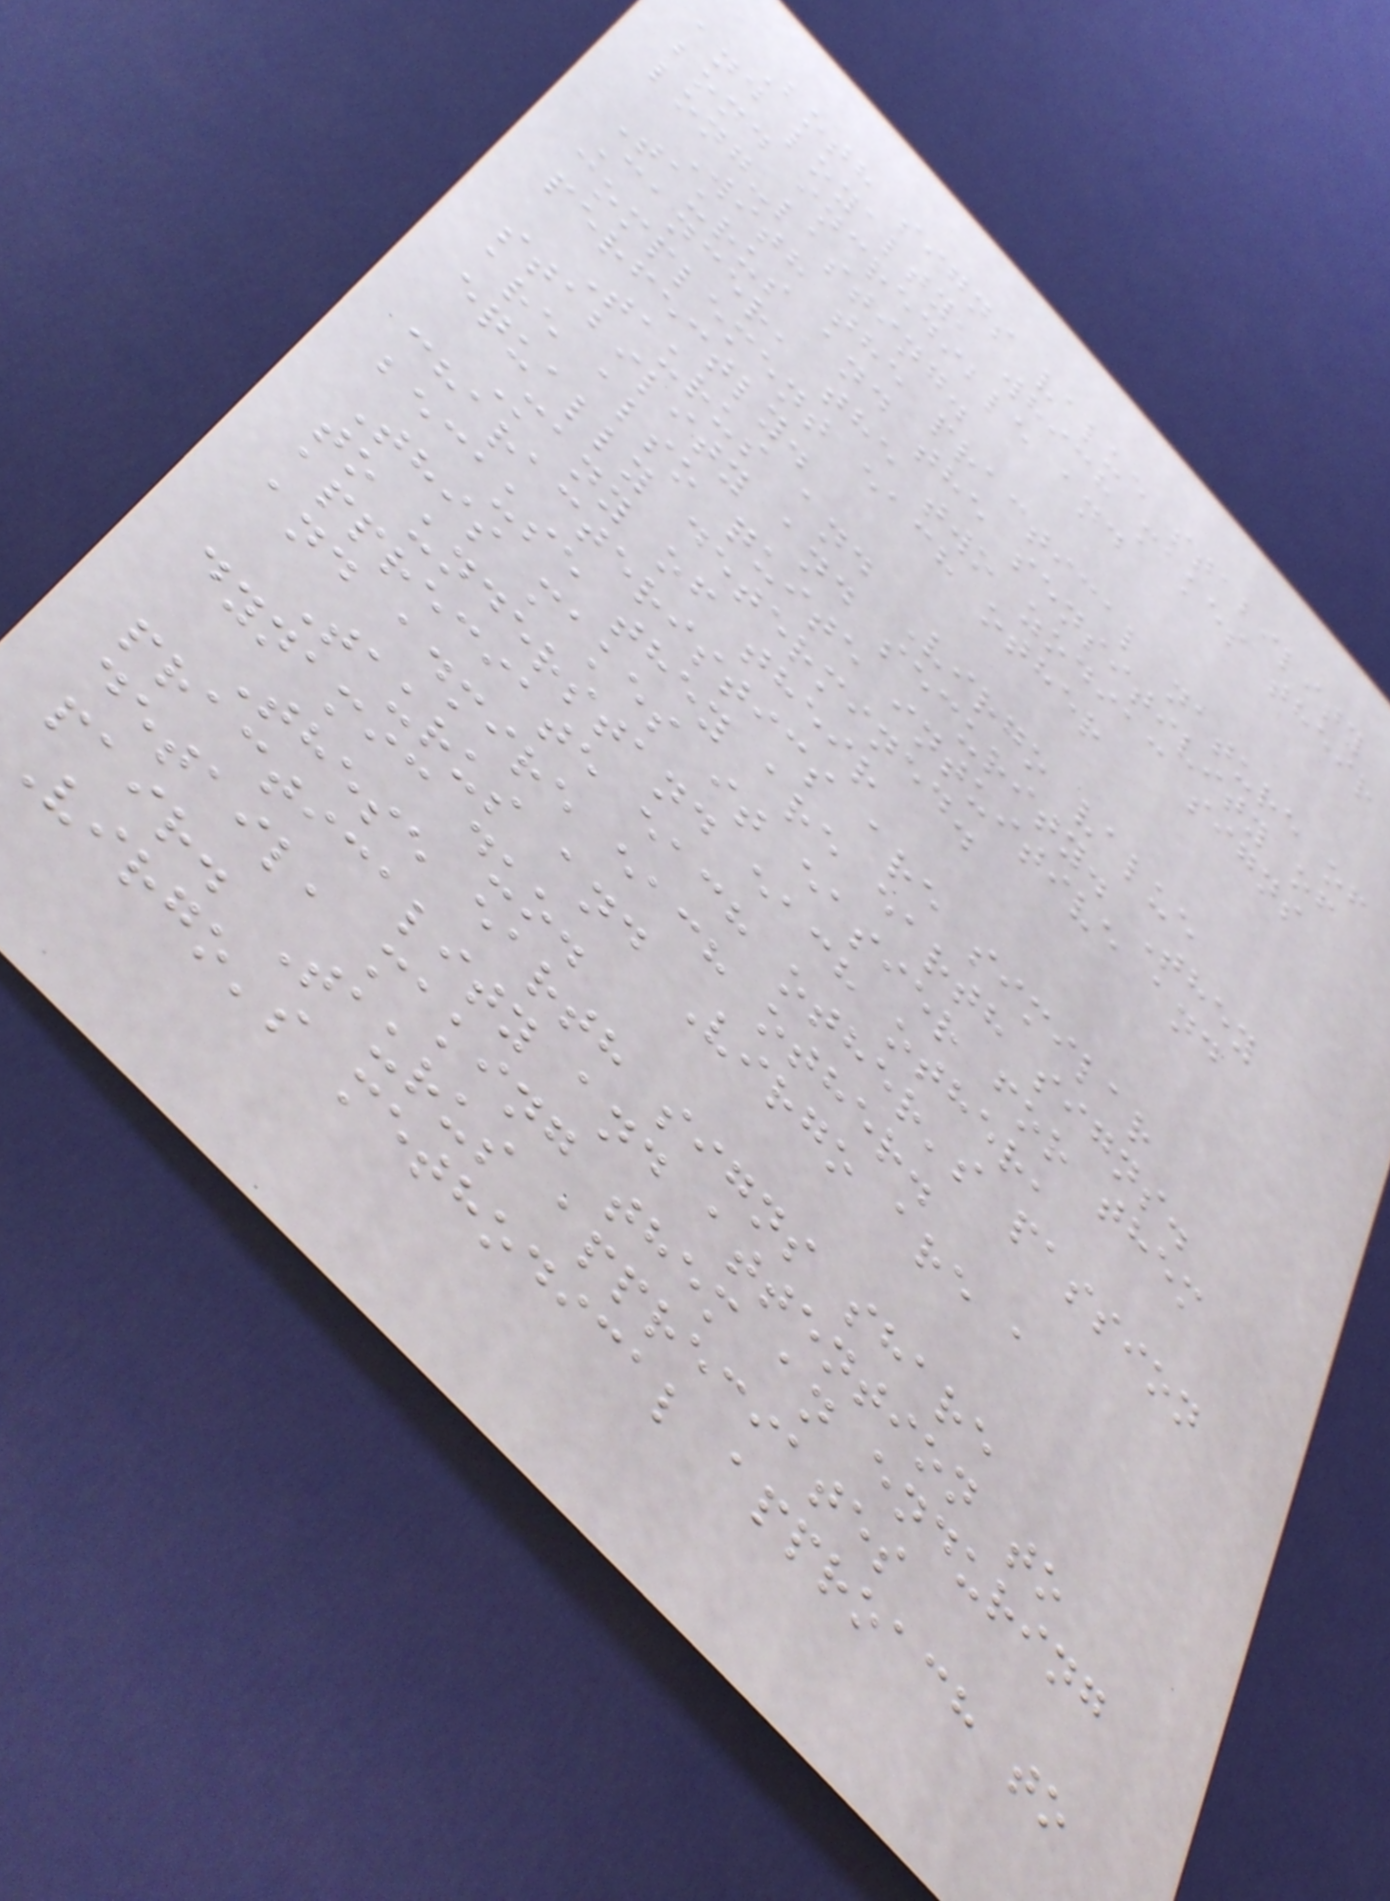Both signs value stability
and loyalty, which makes their
bond incredible and
long-lasting.
With the practical nature of
Taurus and the sensitivity of
Cancer, the two zodiac signs
complement each other
perfectly.
Taurus and Virgo value
stability and security. They
are also quite intuitive and
equally determined.
Many of their
characteristics are similar
because they are earth signs.
This makes it easier for them
to understand each other,
appreciate each other's passion
and admire each other.
Taurus and Virgo are a
dynamic duo.
These earth signs share
practicality and attention to
detail, making them an enduring
pair. Taurus appreciates
Virgo's methodical approach to
